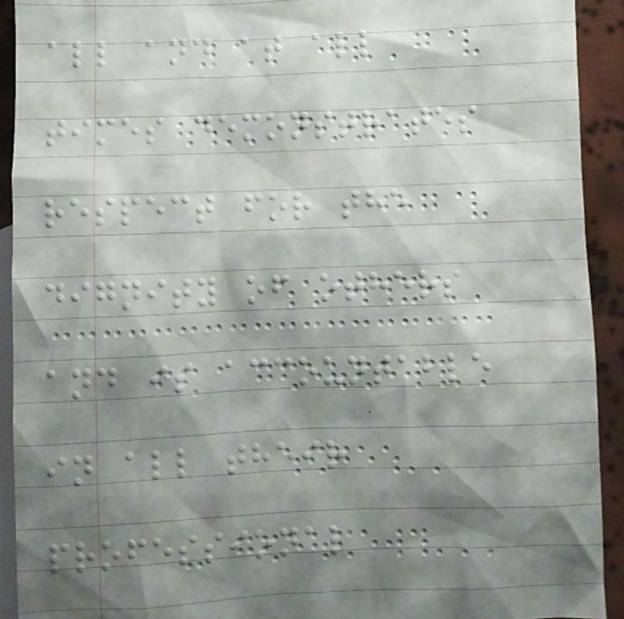all and at all
times demonstrates
respect for the
dignity of others
and is accountable
in all their
professional
